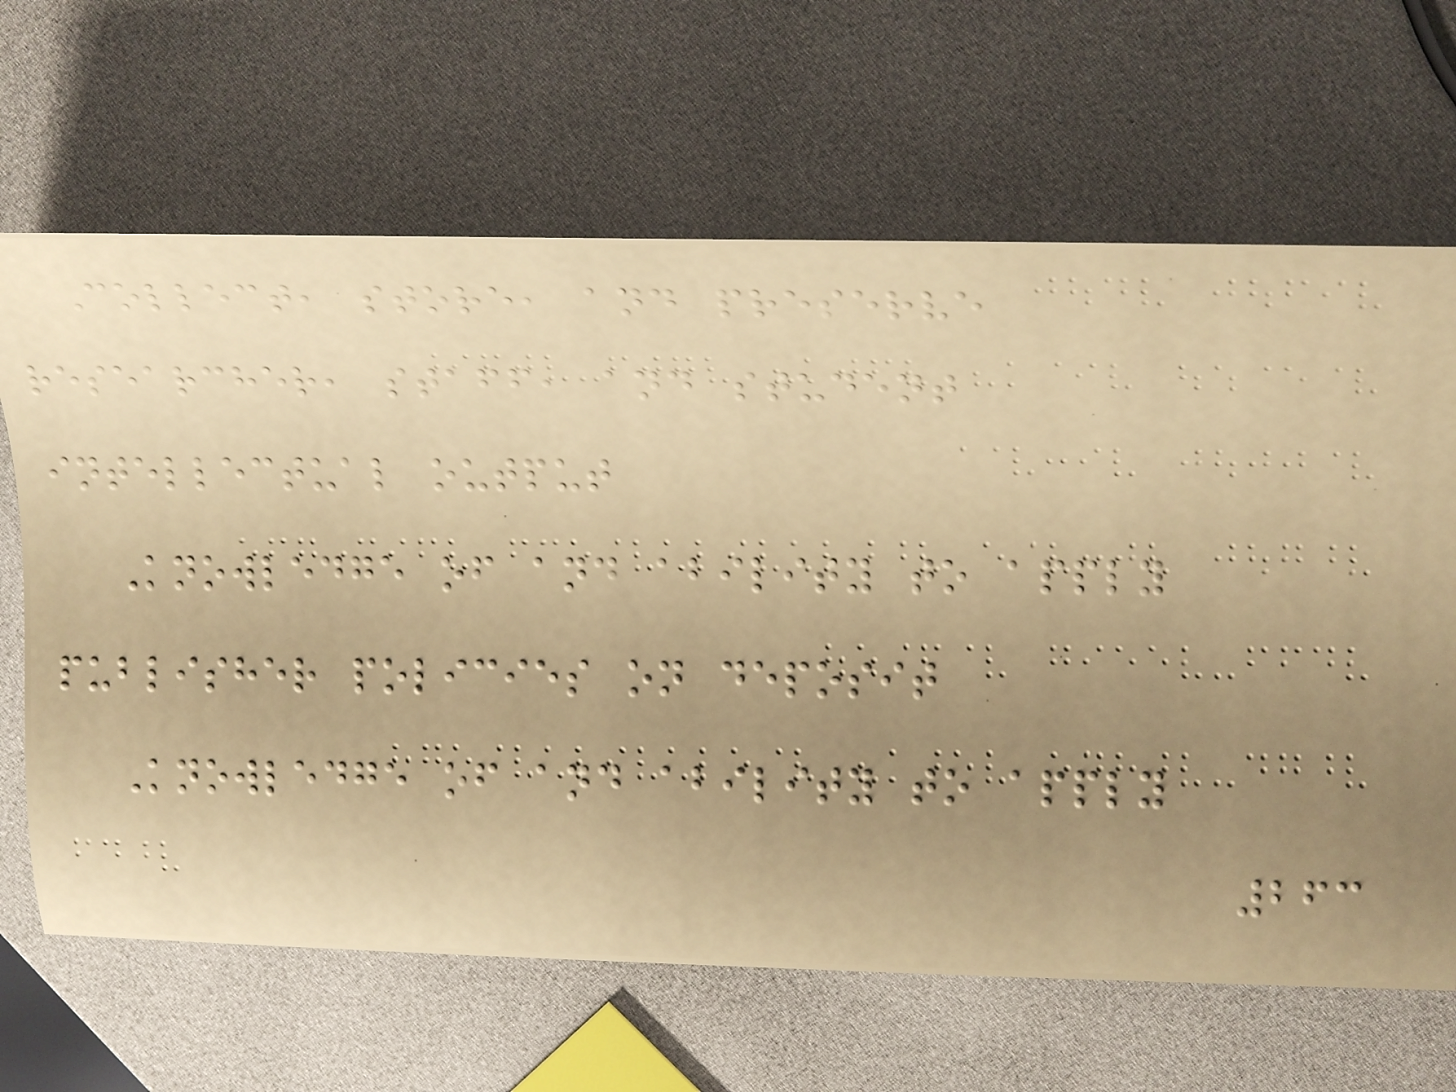Collect, store, and preserve
researcher, staff, and student
intellectual output
Knowledge of and ability to apply
publisher policies on deposit
Knowledge of and ability to apply
263
